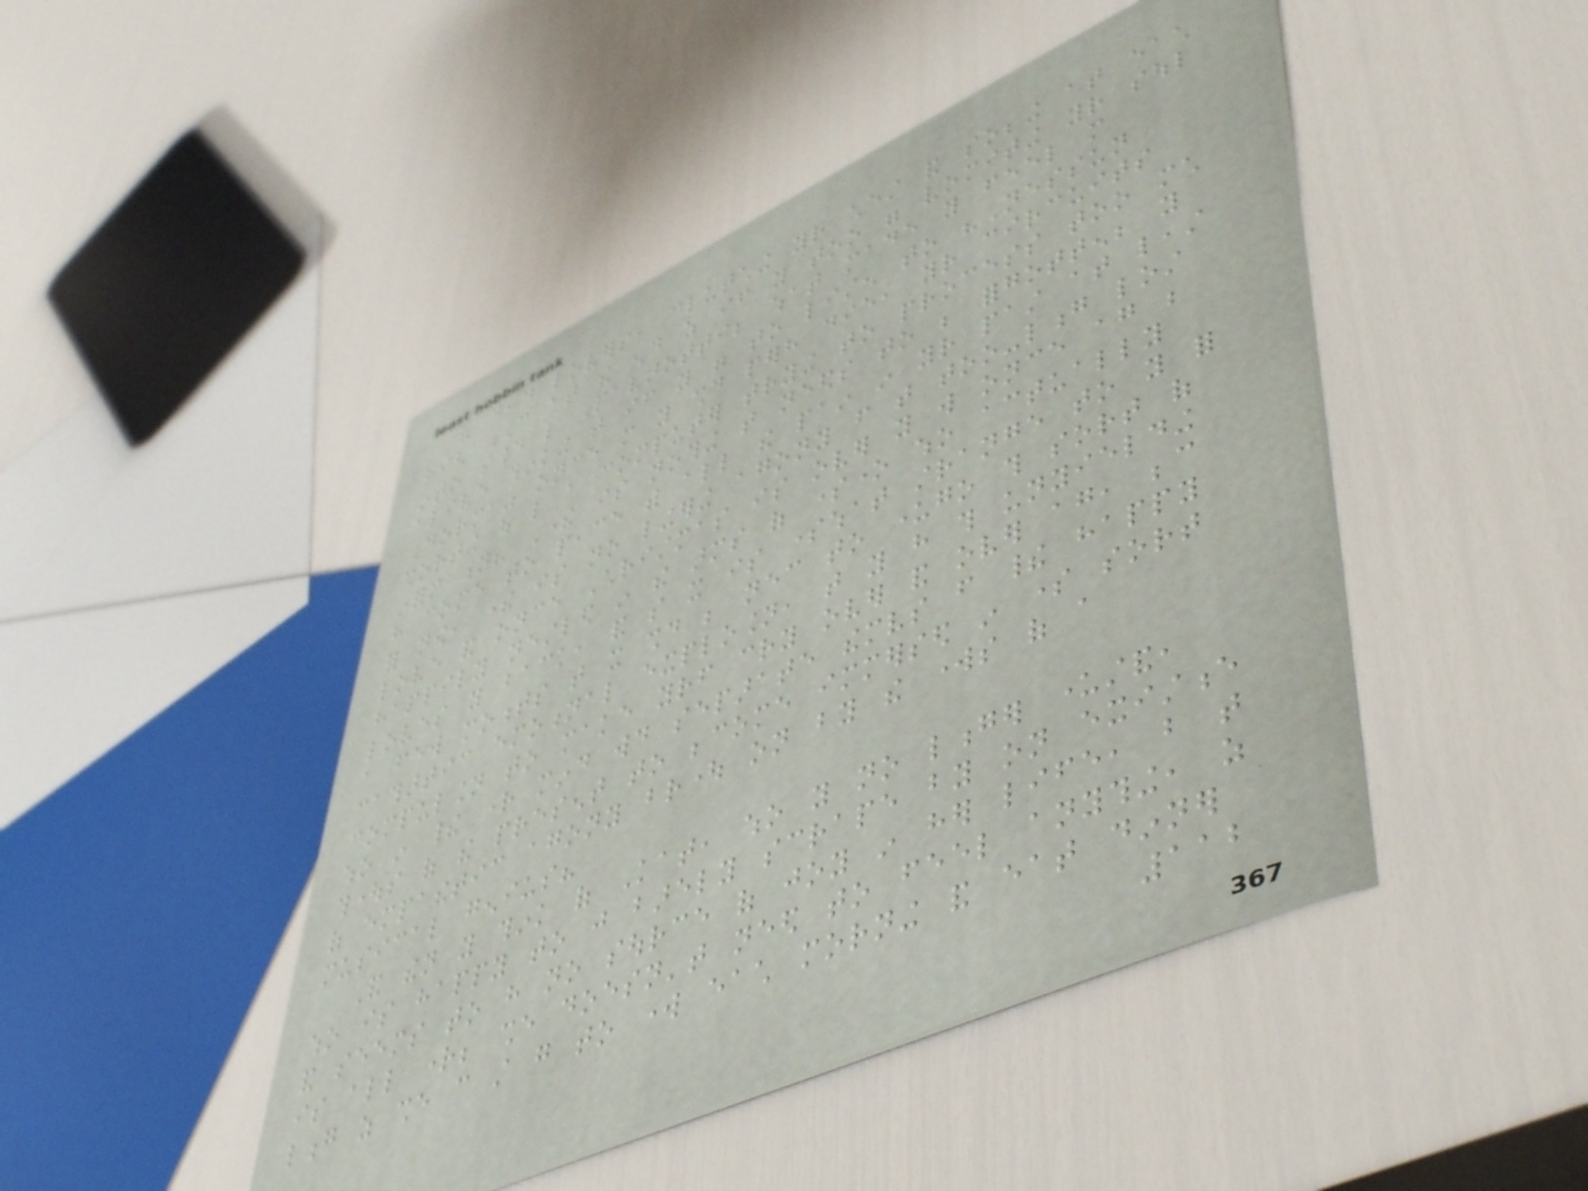of dead lovers, clutching your chest and sobbing at each
high C at the end as if you too were vomiting your soul
into sound like Pavarotti; what made you feel more
alive thinking that if you were to listen to "Nessun
Dorma" once more you should perhaps die, your circuits
shorting out like a computer trying to process too much
information? There is nothing that needs to be forgotten; you
have come to peace with all the pain in your past at least
for now, there is no lingering agony from that too-long lost
love and once Christmas is over you will once again be
happily nestled in the arms of someone who actually
loves you back, and so it is somewhat strange to you for
a few moments that it should be necessary to undergo this sort of
cathartic emotional explosion, that you have this unyielding
compulsion to make yourself cry over and over again, because
who in their right mind would separate themselves from their happy
thoughts of the present to become immersed in some sort
of empathetic agony brought on by the works of a
musical genius?
And then you think of Kat, who you no longer understand,
who is happy to just barely scrape by on existence
and seems to have no source of joy in her life, but that
is all right; she doesn't need to feel anything, as
long as she can still go to work each morning and eat dinner
112
